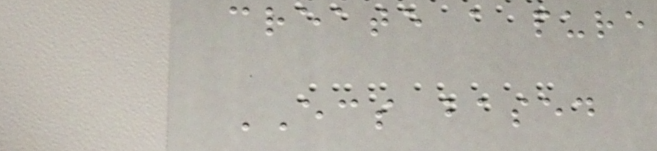create a pure
ECS based
